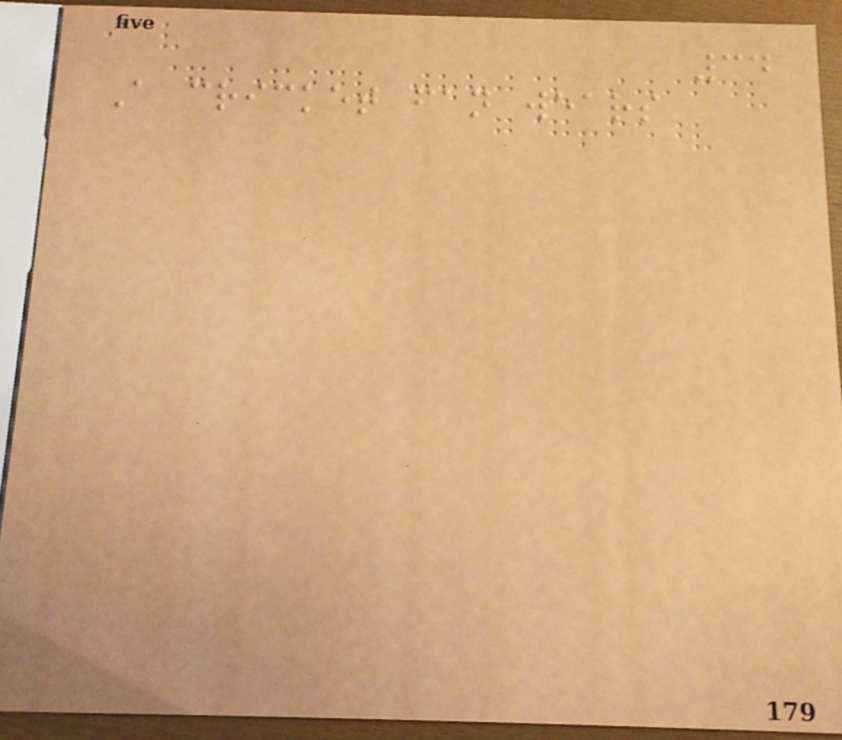34
A cricket fan wears
